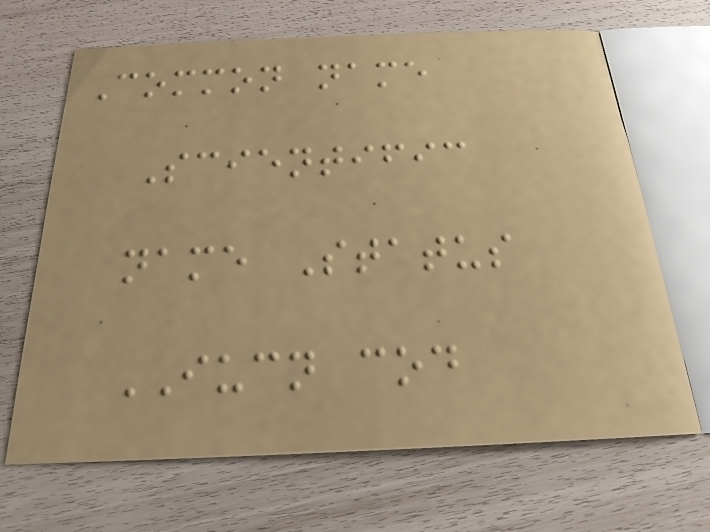Common name
Scientific
name Status
IUCN cod
